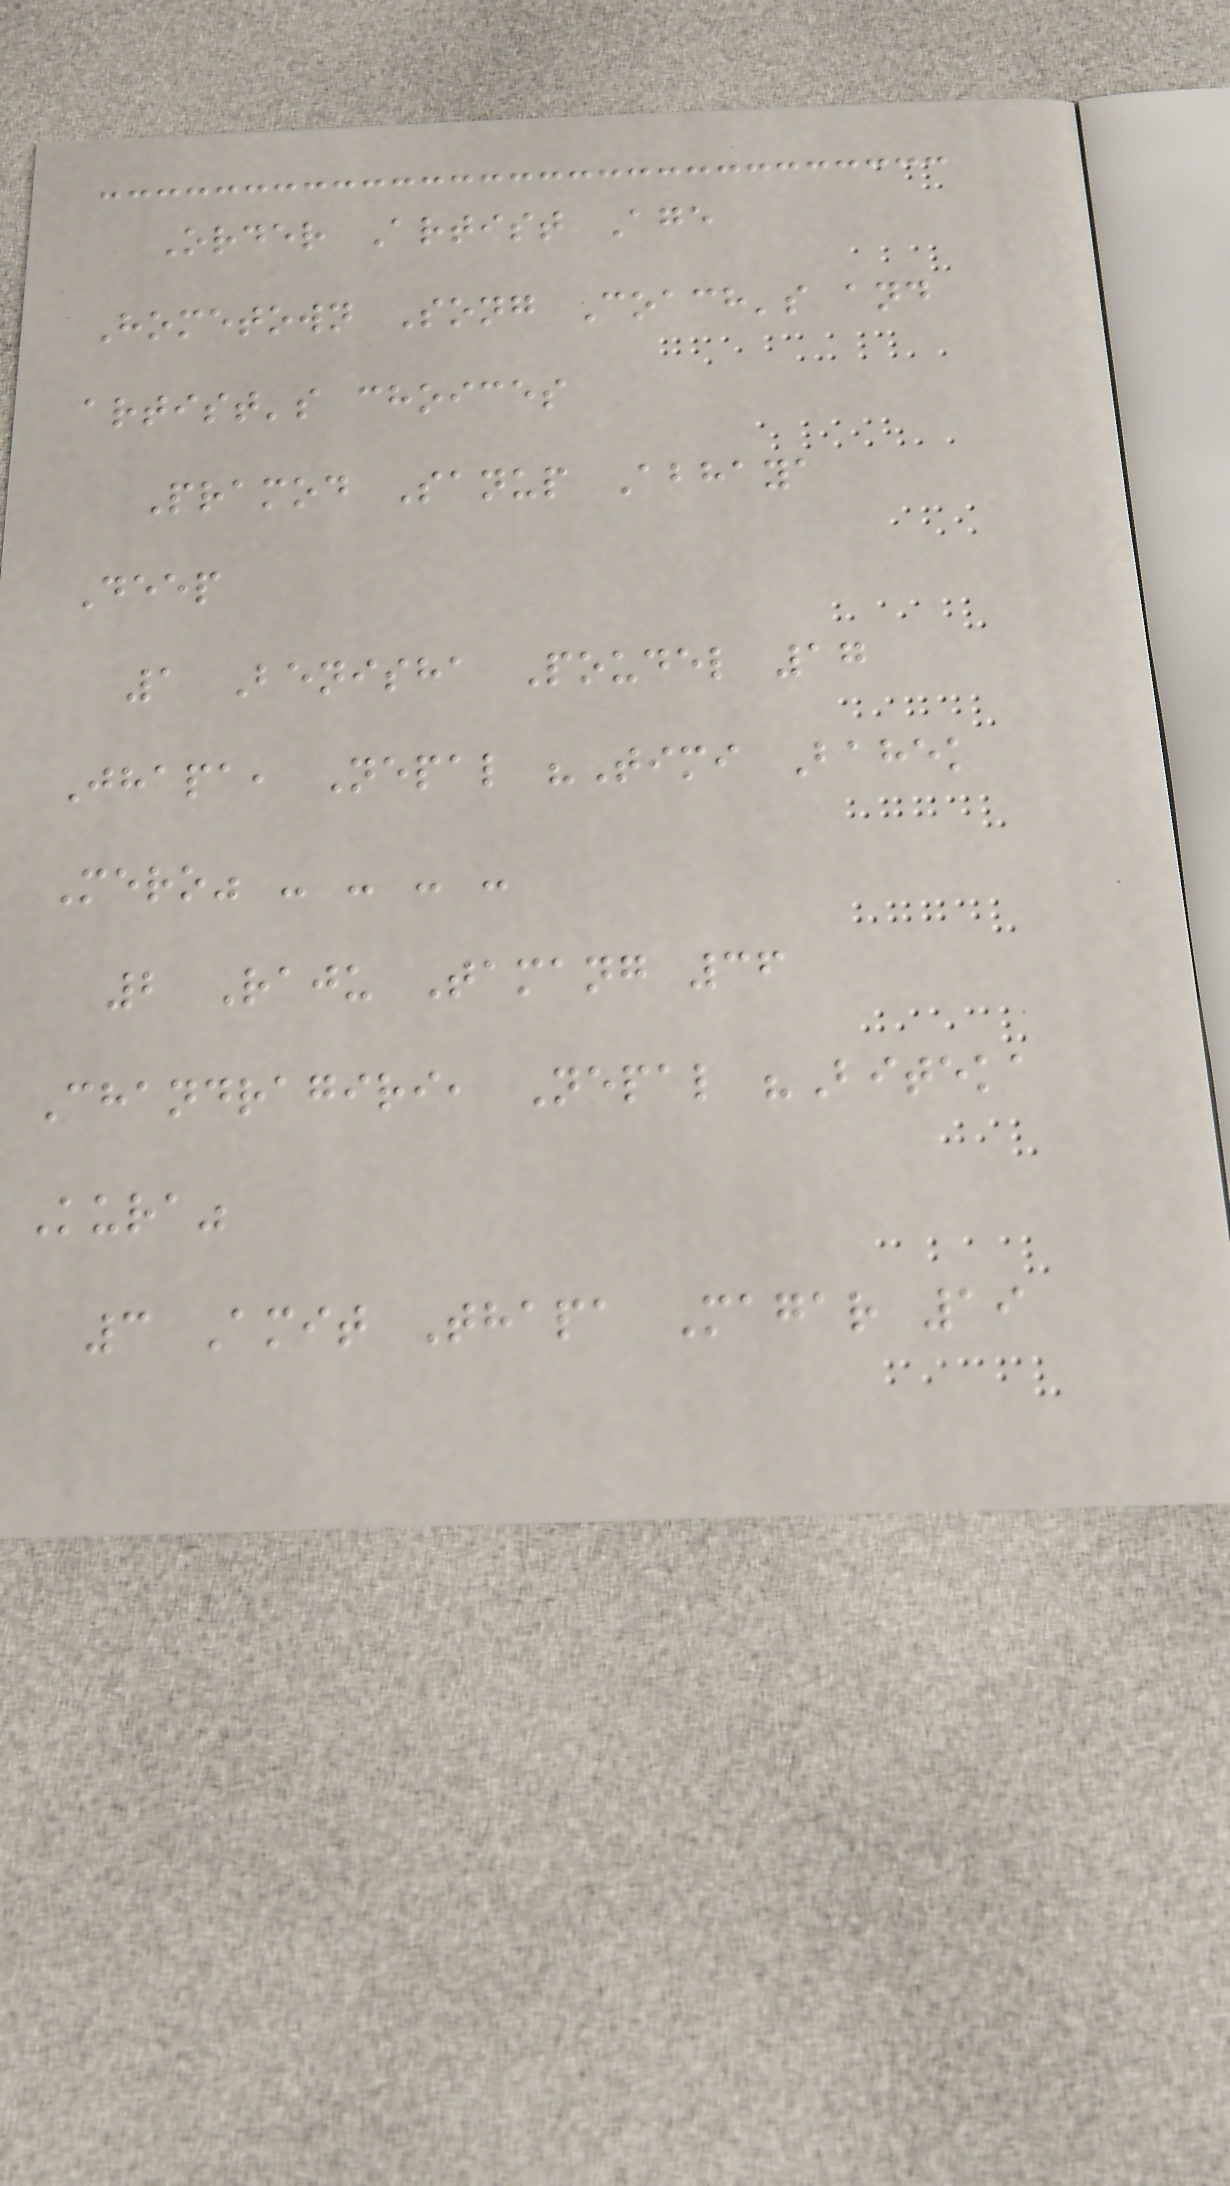Order Artist Age
Hometown Song Coach's and
artist's choices
Pramod Sanup Abhaya
Deep
1 Benisha Poudel 17
Jhapa, Nepal "Timi Bahek
Mero" - - - -
2 Raju Tamang 36
Chandragiri, Nepal "Biteka
Kura"
3 Amit Thapa Magar 19
